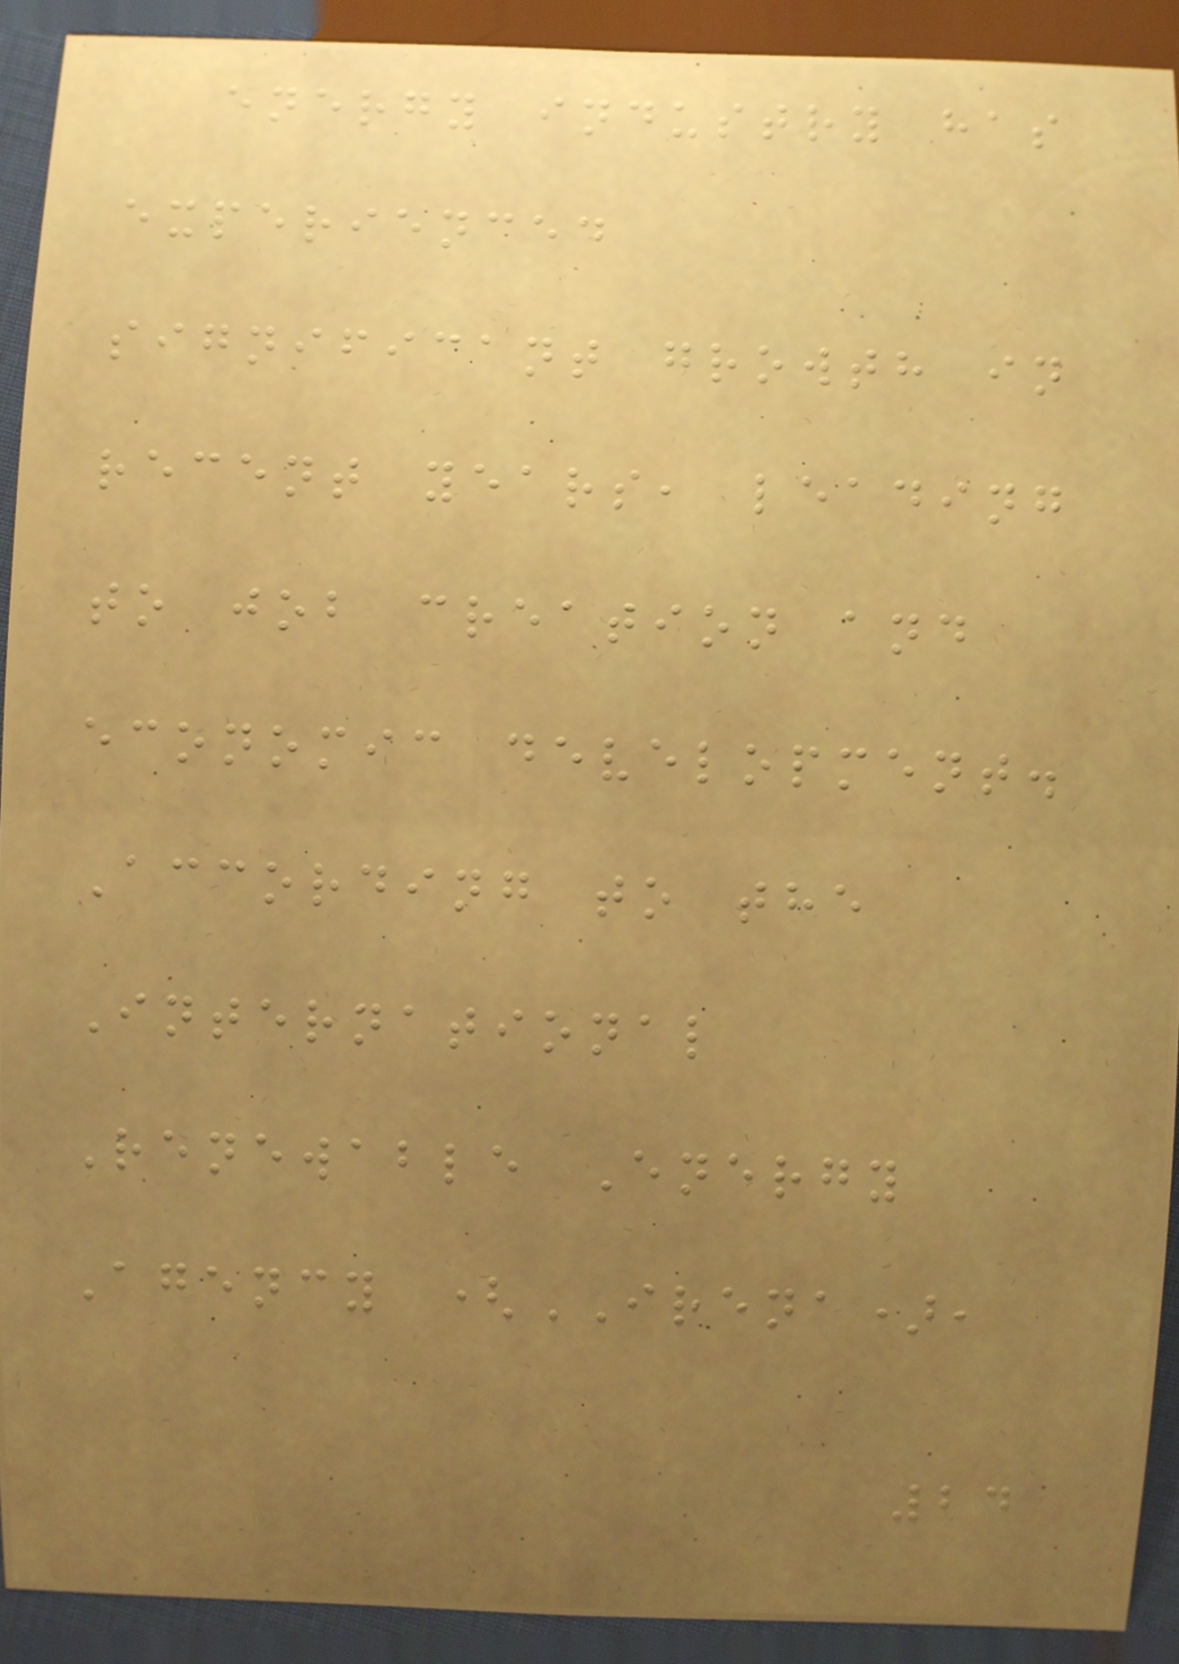energy industry has
experienced
significant growth in
recent years, leading
to job creation and
economic development.
According to the
International
Renewable Energy
Agency (IRENA),
24
